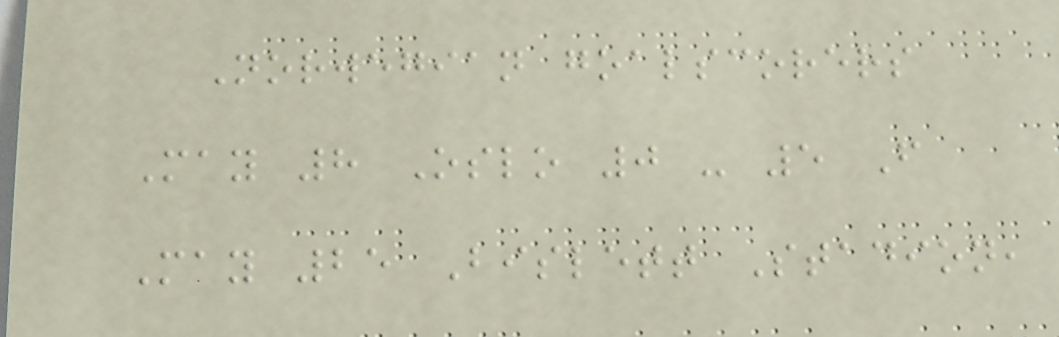Norwegian goalscorers
May 8 Oslo 0 - 5 F
May 25 Bislett Stadion,
